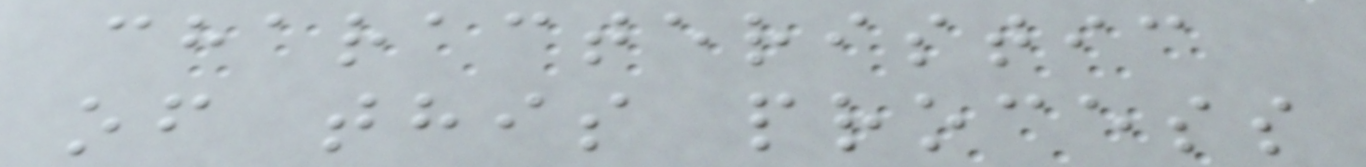characteristic
of this process
